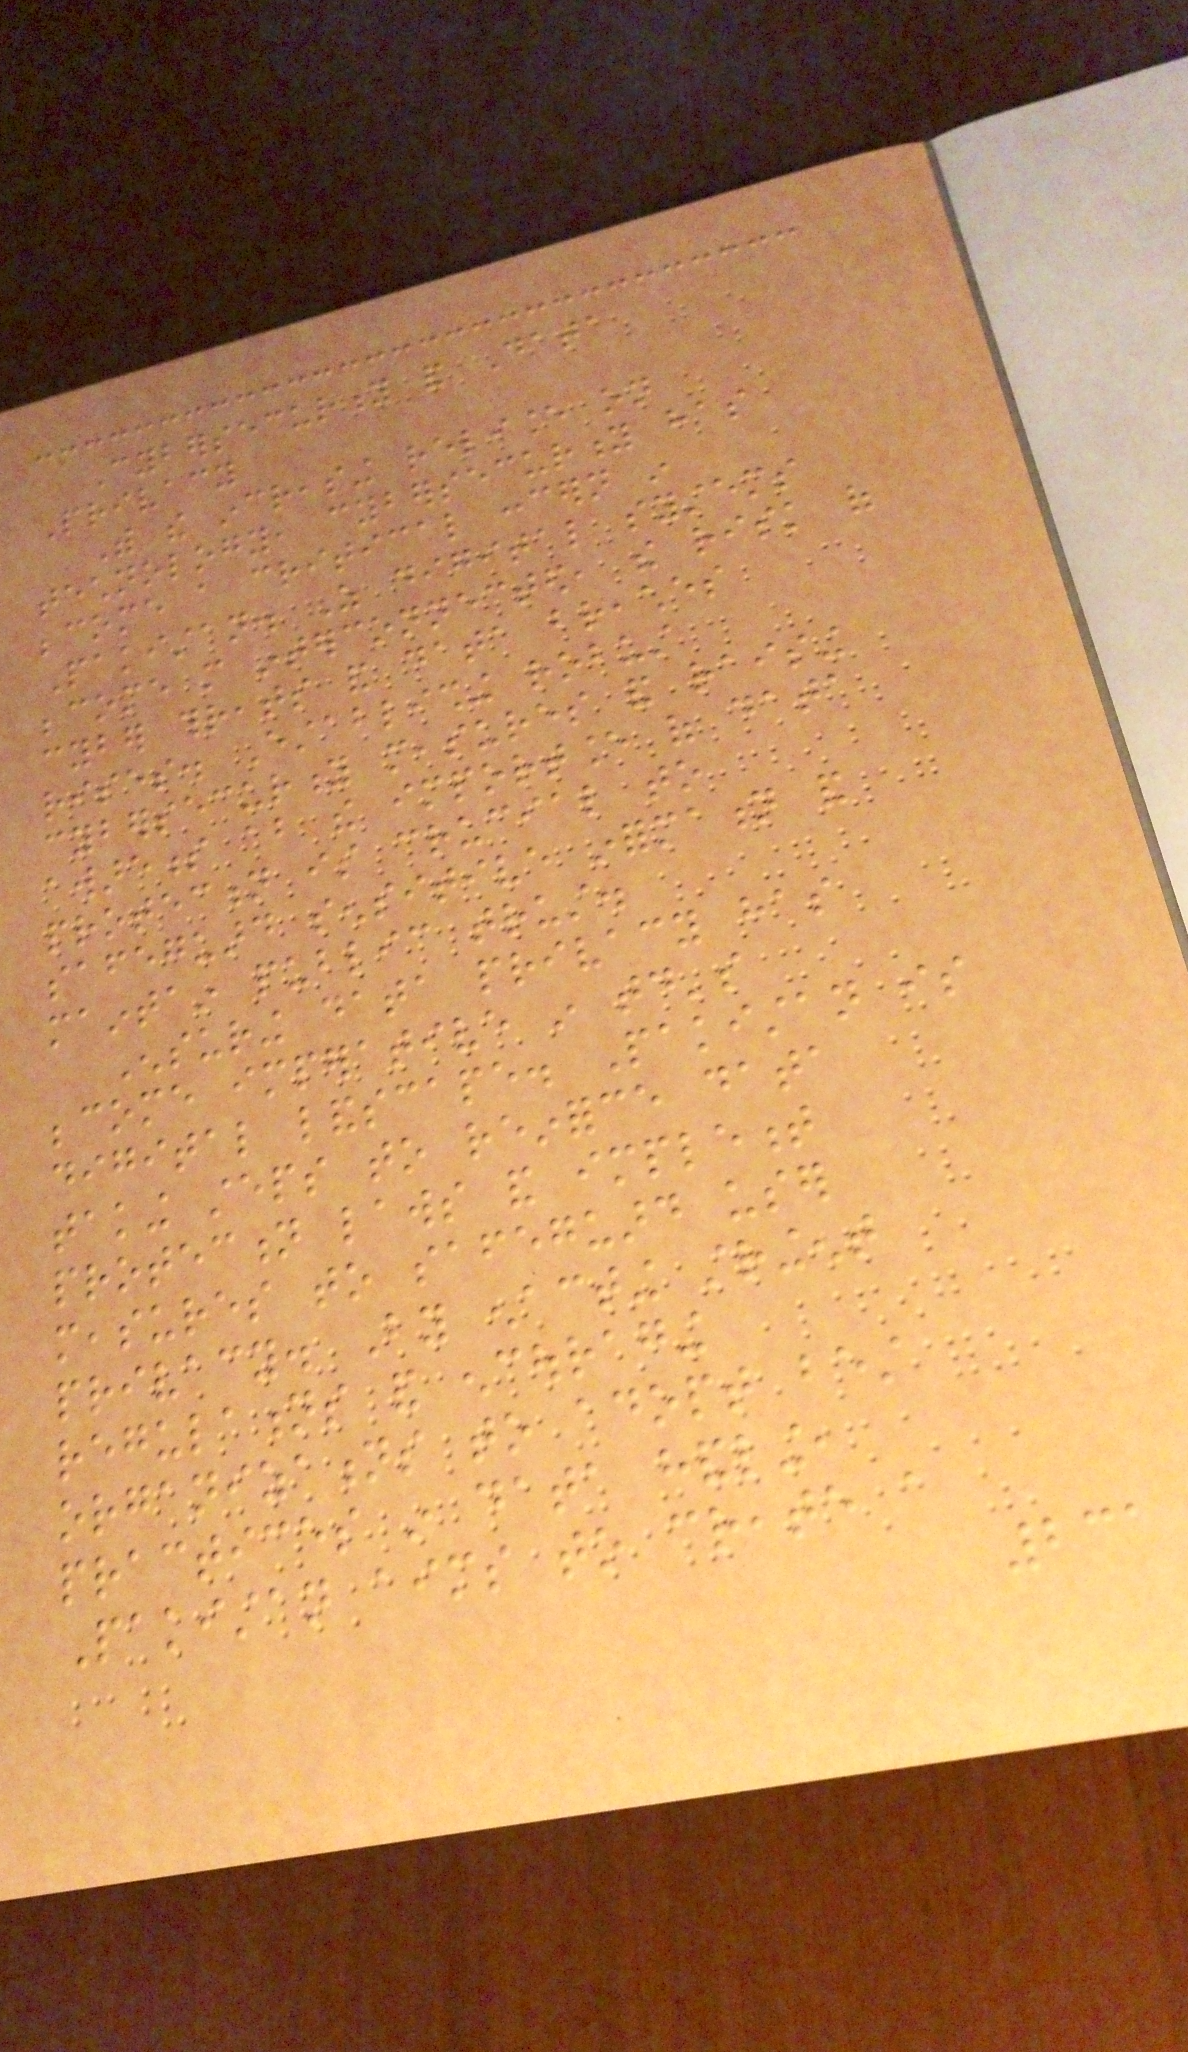Cybersecurity and Data
Privacy
With the increasing reliance on
technology, cybersecurity has
become a critical concern in
Pakistan. As digital systems
become more interconnected, the risk of
cyber threats and data breaches
rises. Establishing robust
cybersecurity measures and raising
awareness about the importance of data
protection is crucial to
safeguard sensitive information and
maintain public trust.
Ensuring data privacy has
become imperative in today's
digital landscape. Pakistan is
taking steps to reinforce data
protection laws and implement
measures to safeguard user
privacy. By enacting stringent
regulations and encouraging
organizations to adopt best
practices in data handling,
Pakistan aims to create a
231
